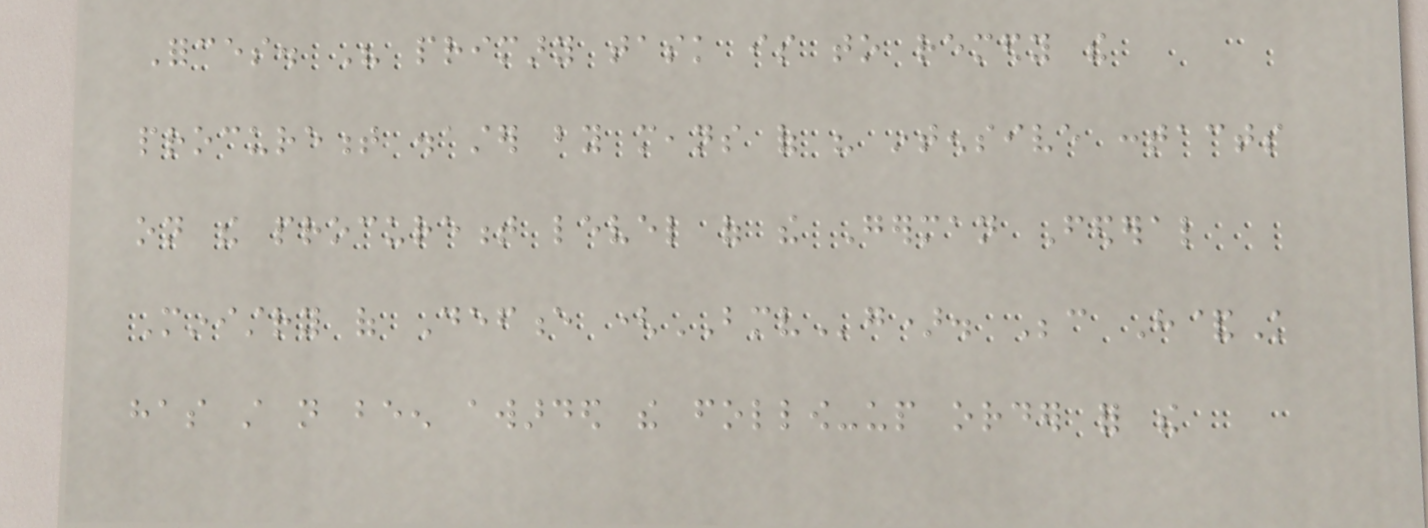Forces. His primary task is to remedy the
procurement disaster by means of his intensive contacts
on the procurement level of the German Federal
Ministry of Defence (BMVg). Because H&K
has still not been awarded the follow-up order for the
